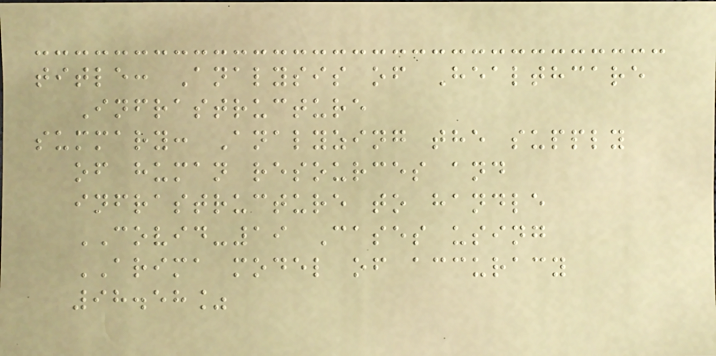title: Analysis of Healthcare
Infrastructure
summary: Analyzing the supply
of human resources and
infrastructure to handle
COVID-19 Cases using
ARIMA model of accuracy
98.58%
